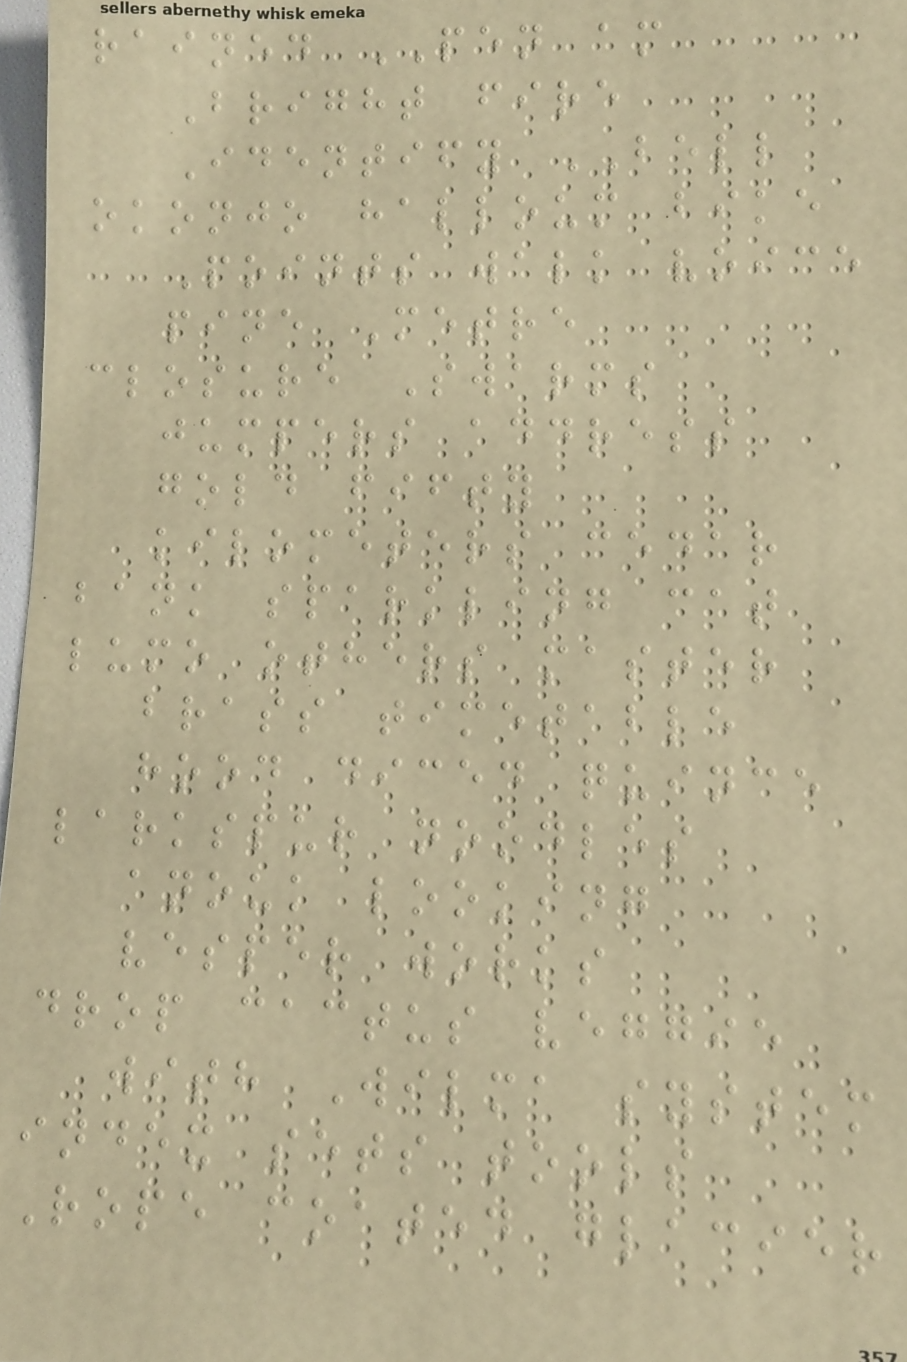rained PEN am
Bright fire
Identify BELL
okonjo halloum bike
Points walk voice
pine Metre
closure Swarms
jumpers address
gold fifty
kilometers cedar
bank sparkling cat
lumo others master
brass timetable
hood diced quince
larkspur noodles
anouk looking
vesper works
drop cactus veggie
with Wilma system
index sets tools
Rope coated glacier
